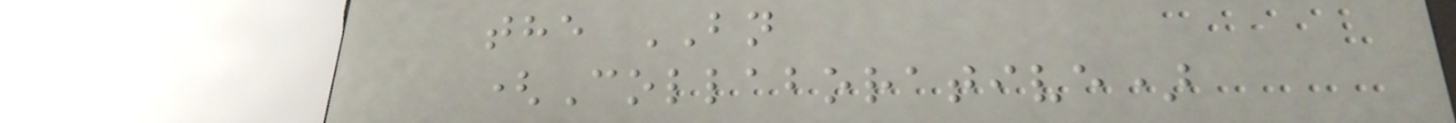the BN
(Collaborative)
